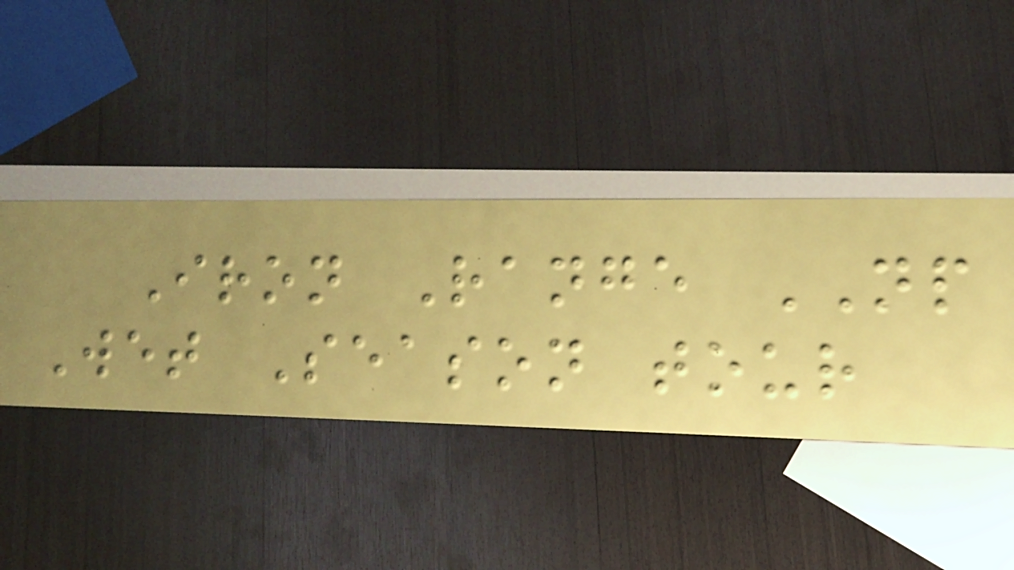Iron Range NP
Wet Season tour
